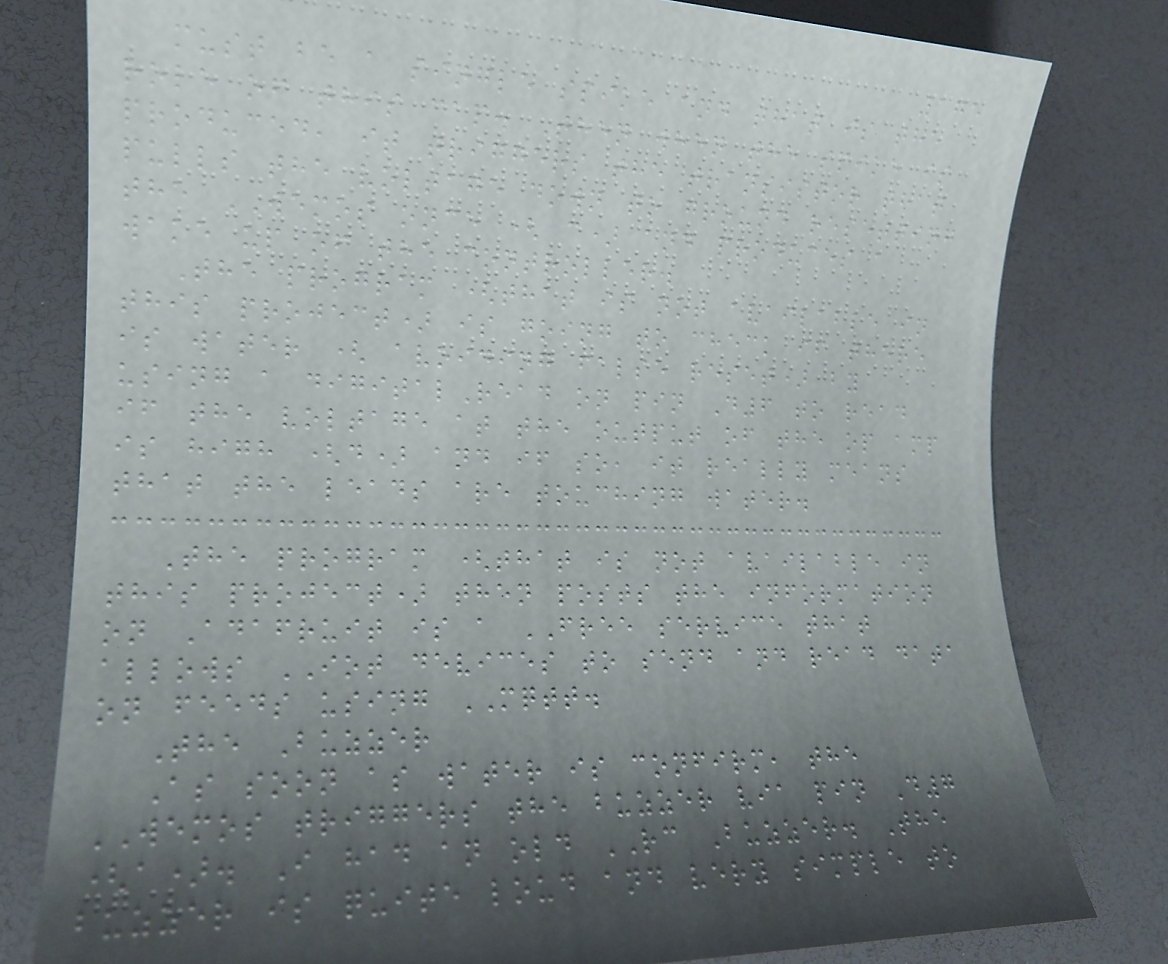175
must be a single spike and that is the
role of this cap. Then when the spike is
produced, it triggers the transistor that
pulls the voltage down to ground resetting
the WEMOS once ( c) and produces a
wake up of the controller.
The program (that is not available in
this project) is going to check if there
is water ( avoiding false reset) by
using a digitalRead on pin D6 to read
if the voltage at the output of the op amp
is high (d) and if so, it really means
that the leads are touching water.
The program (that is not available in
this project) then posts the information
on Adafruit is a FREE service that
allows IOT devices to send and read data
on feeds using MQTT.
The Buzzer
As soon as water is confirm, the
WEMOS triggers the buzzer via pin D7
(a). I had an old RC Buzzer. The
buzzer is quite loud and very simple to
